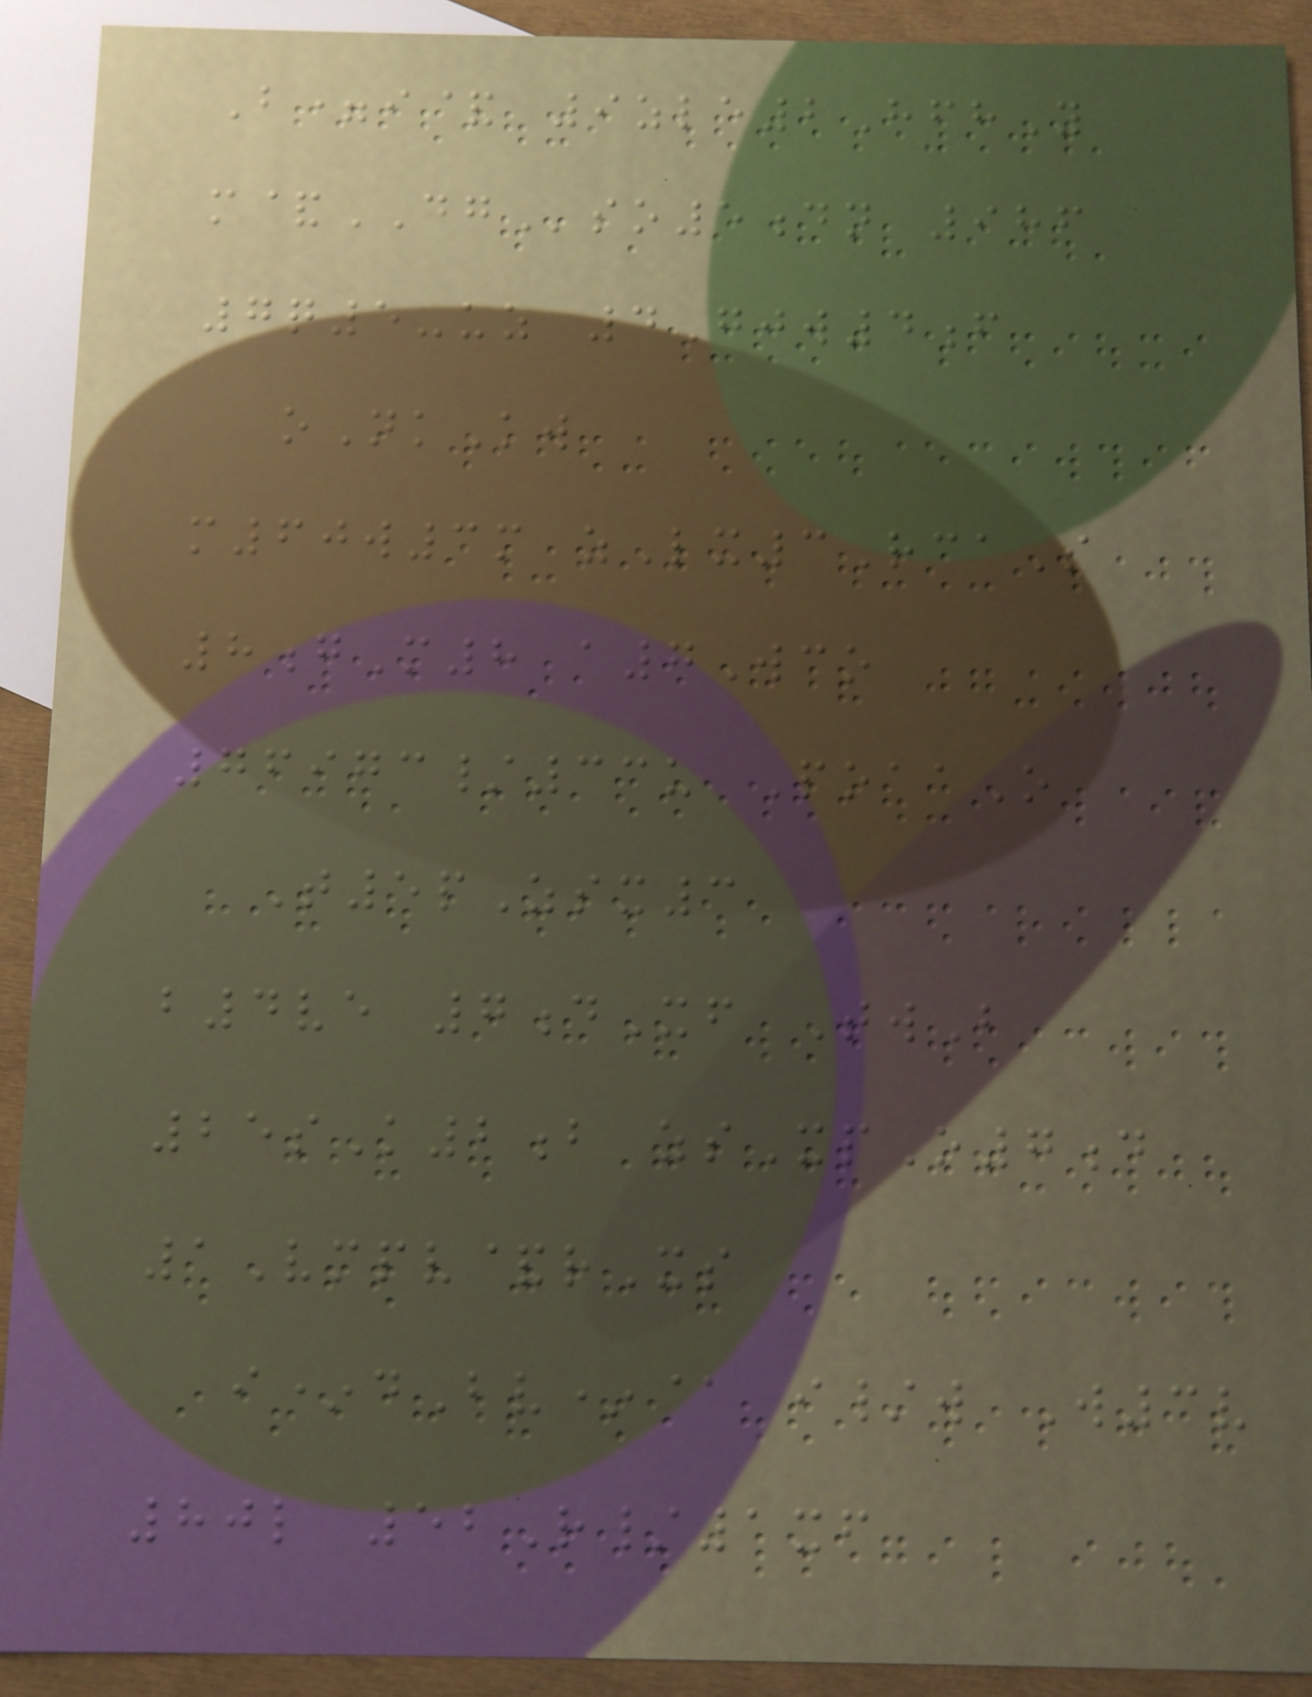B=i& 9zle2HfhY
m&DGso5dn 986
7q5-uz 4Gjw4f
oNkKw
m60w3m zLx3RcaS
8gM8 a7Wco
76973/33u PoaaO
T5pZsx3
b4ve 7dXf TwB
25sK2b zsXpO7d
1Vmpv&rXs
i*dBv*@ i/w W3v
80l 52R/1xf
